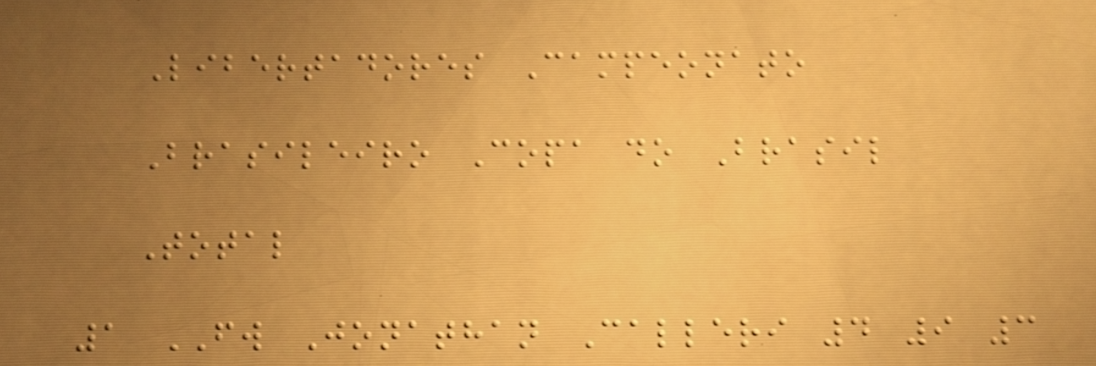Libertadores Campeonato
Brasileiro Copa do Brasil
Total
1 FW Jonathan Calleri 4 9 3
